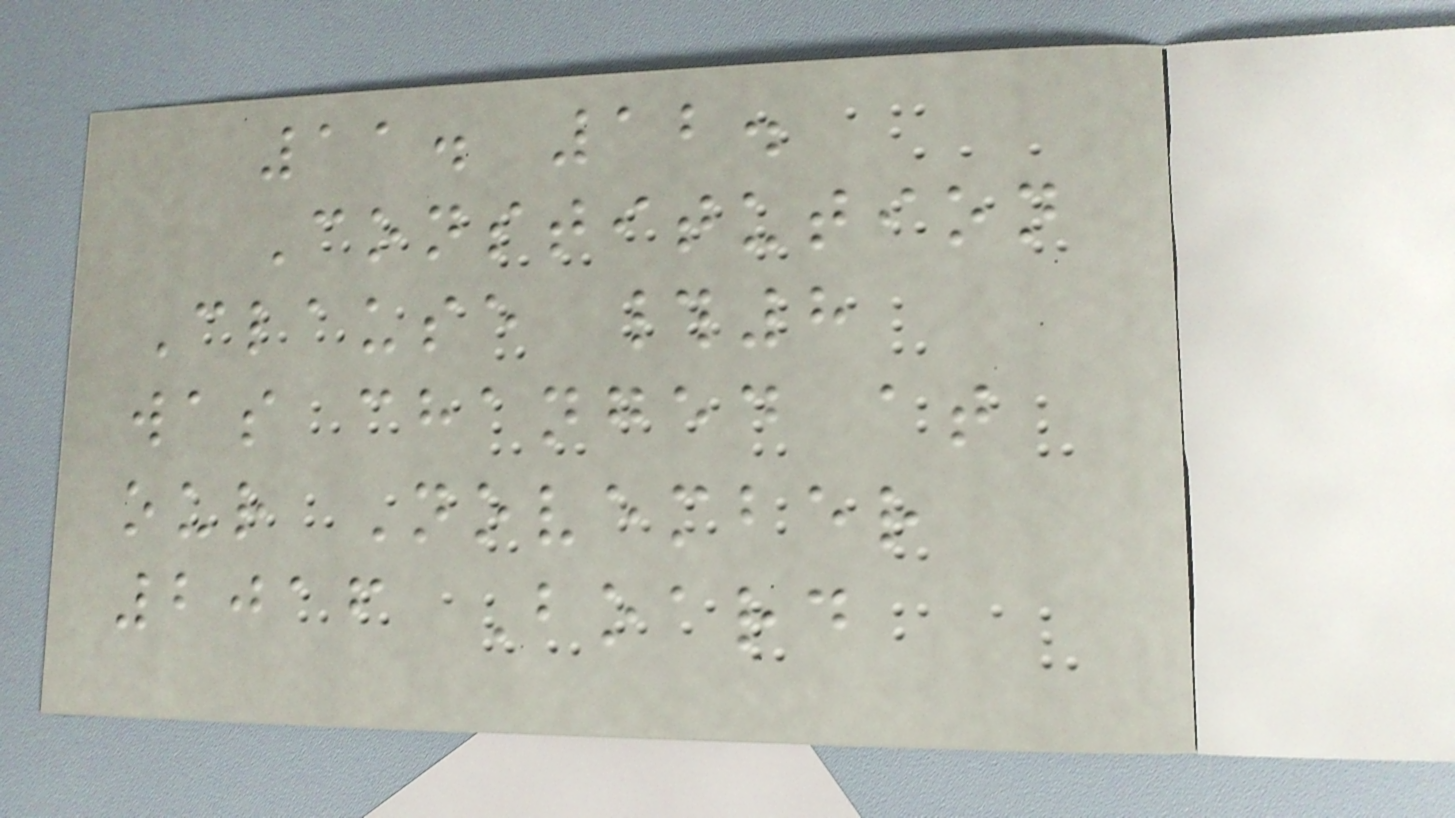11. 12.
Constitution
Clause #8
was changed at
our November
2016 Board
